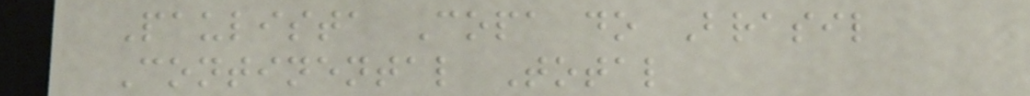Paulista Copa do Brasil
Continental Total
